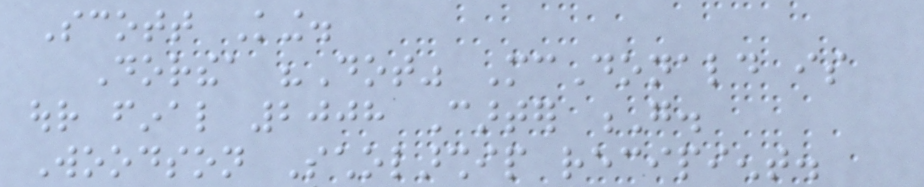Scott King.
Dorthea "Dot" McDonald is
our final 2008 Carter G.
Woodson Scholarship recipient.
